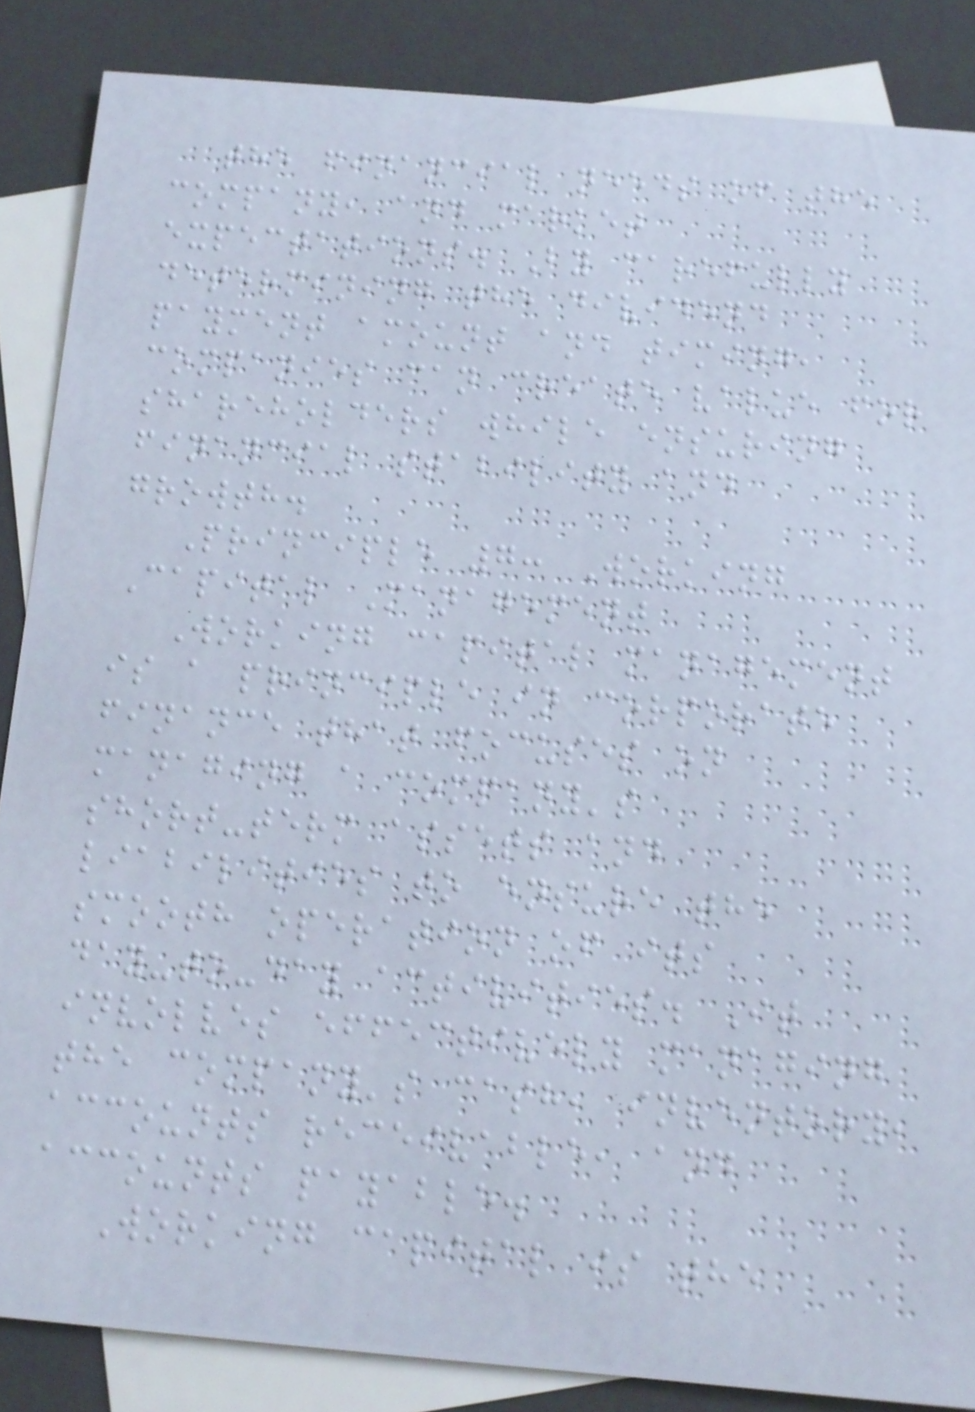the financial needs of the
company, and market
expectations. By carefully
determining the dividend
payment amount and timing,
companies can create value for
shareholders while ensuring
financial stability and
growth.
Principle 7: Working
Capital Management
Working capital management
is a principle in corporate
finance that focuses on
managing a company's
short-term assets and
liabilities to ensure the
smooth operation of its
day-to-day activities. It
involves effectively managing
the company's cash, inventory,
accounts receivable, and
accounts payable.
Working capital is the
